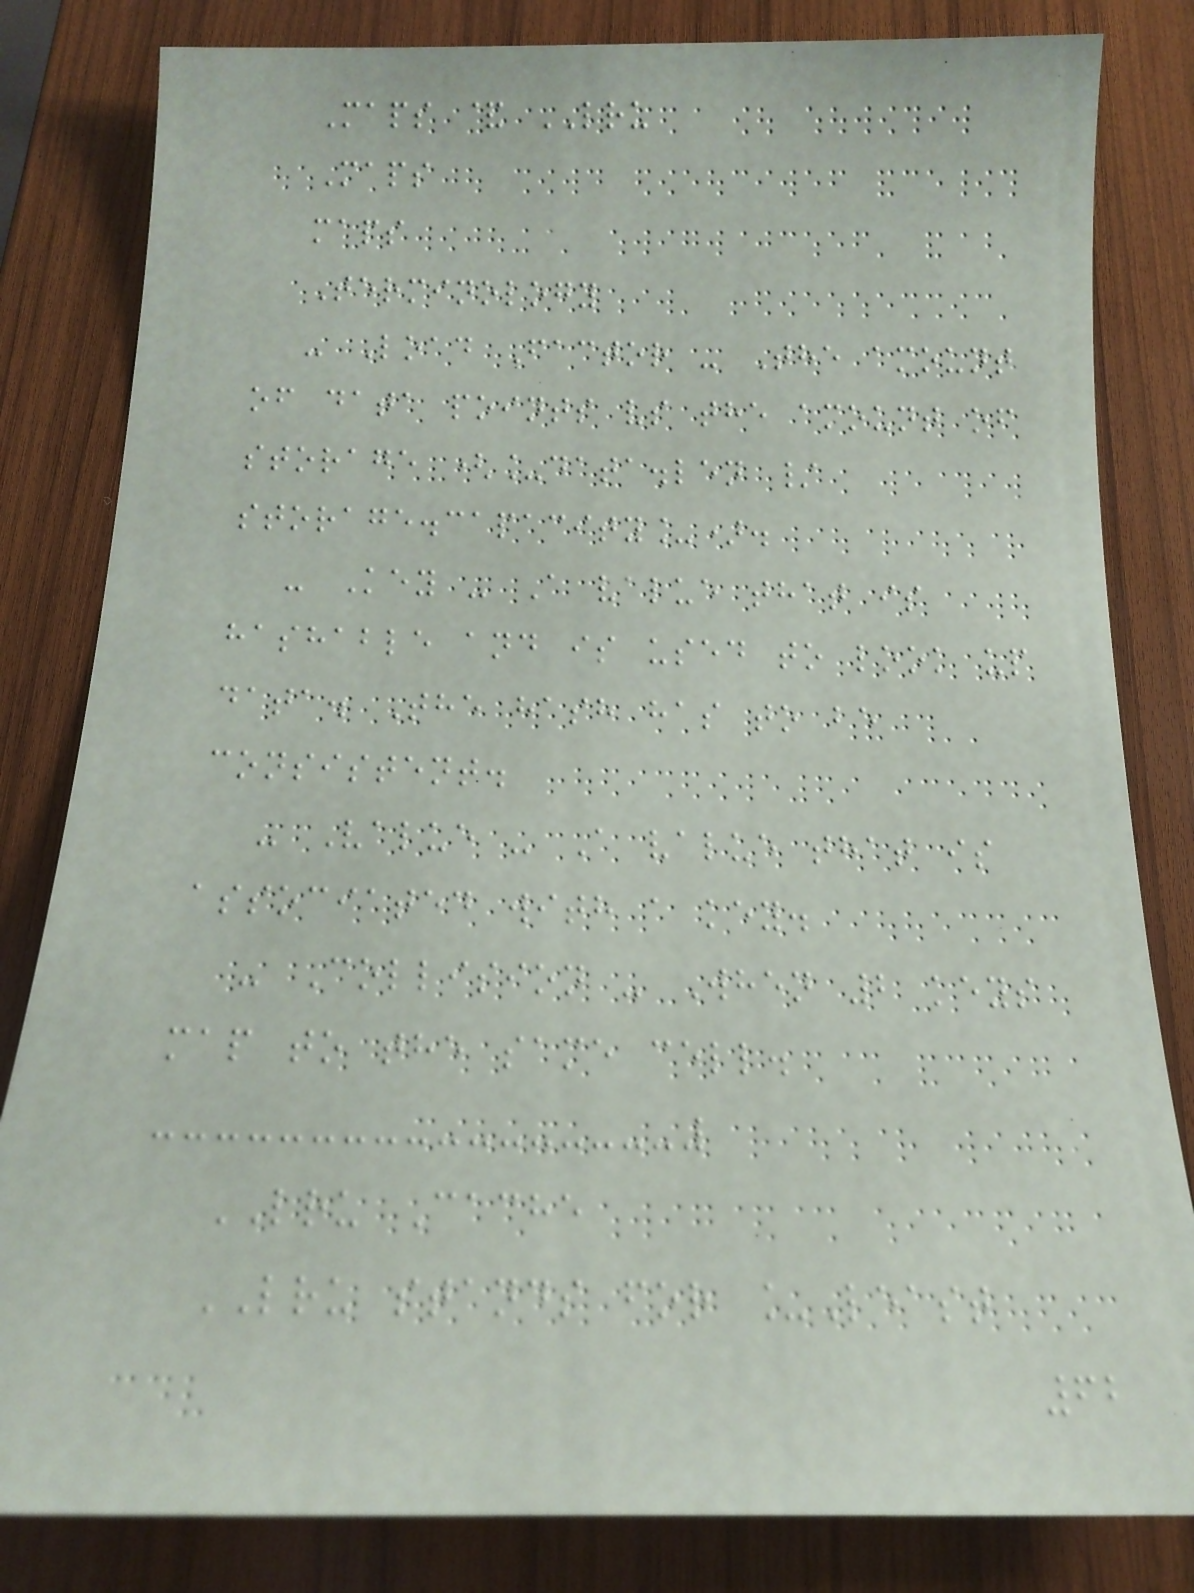Maps & LRU
Maps
maps
Terminology
- Load Factor - The amount
of data points vs the amount of
storage (_data.len /
storage.capacity_).
- Key - A value that is
hashable and is used to look up
data. The hash has to be
consistent.
- Value - A value that is
associated with a key.
- Collision - When 2 keys
map to the same cell.
LRU Cache
LRU stands for _Least
62
